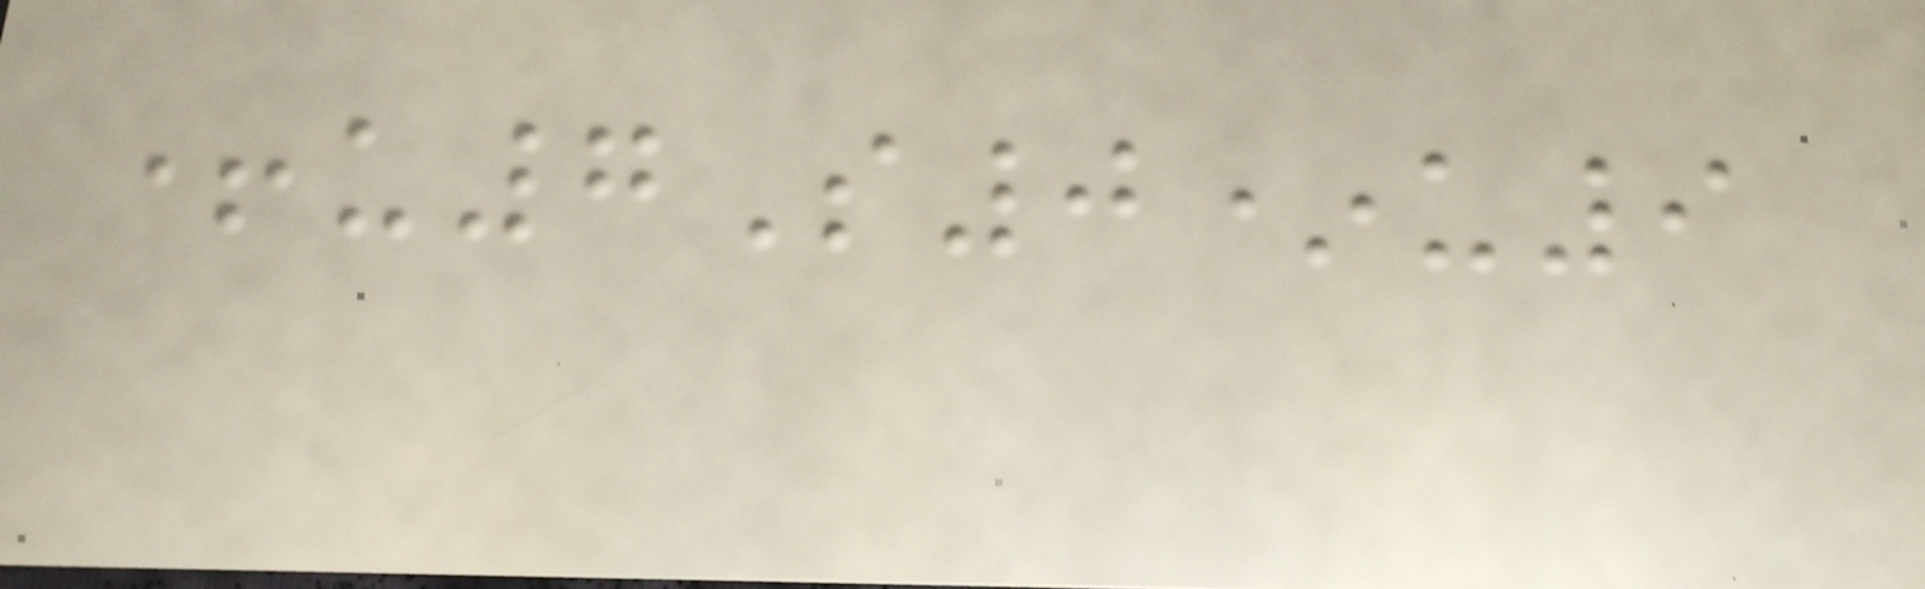+u7S0*u9
